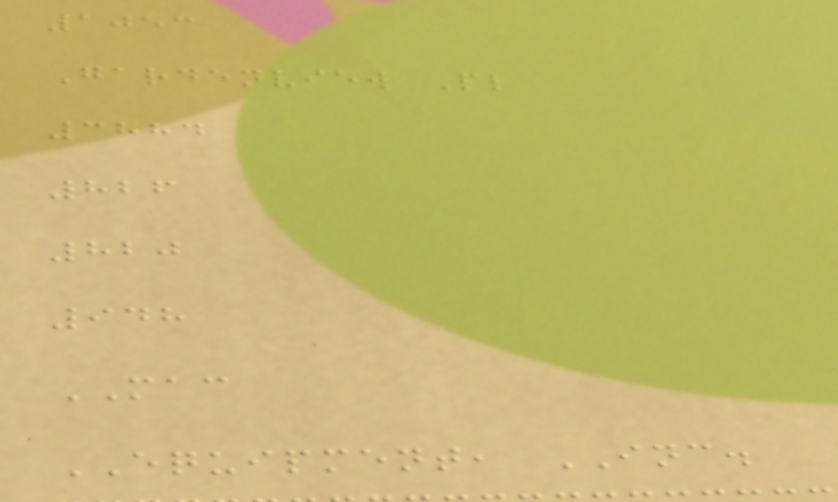1053
Gardenview Pl
3884
826
820
948
MAC
EQUIPMENT, INC.
